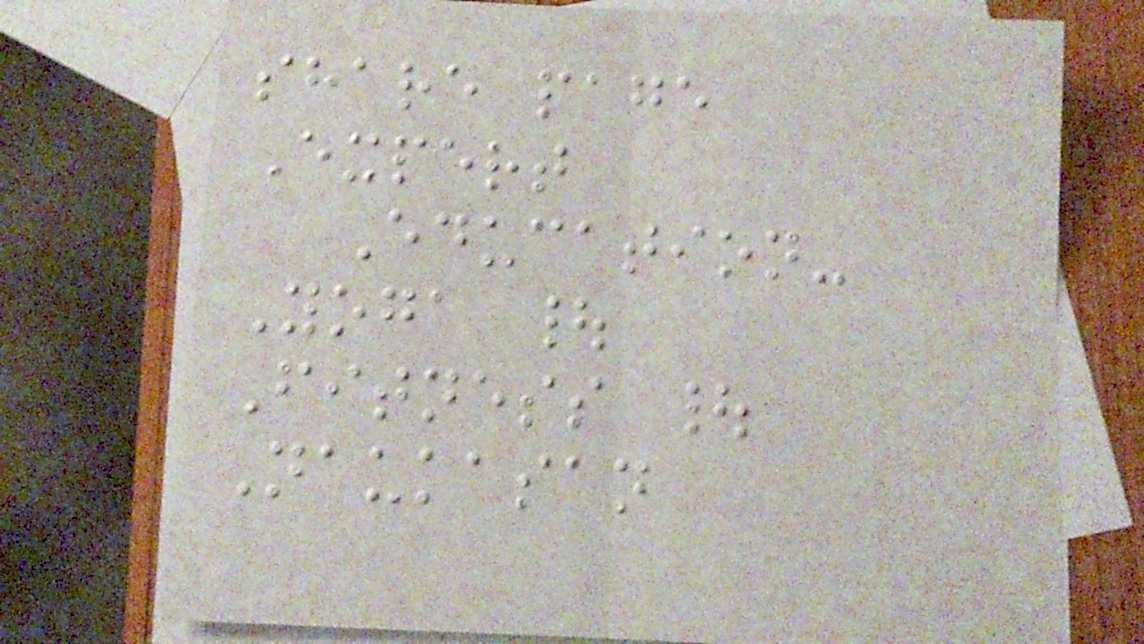share page
Expert
Education-
Yoga |
Fitness |
Naukasan
